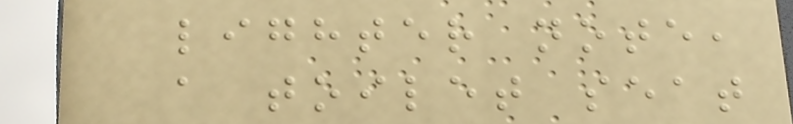lighter note,
a toilet seat
